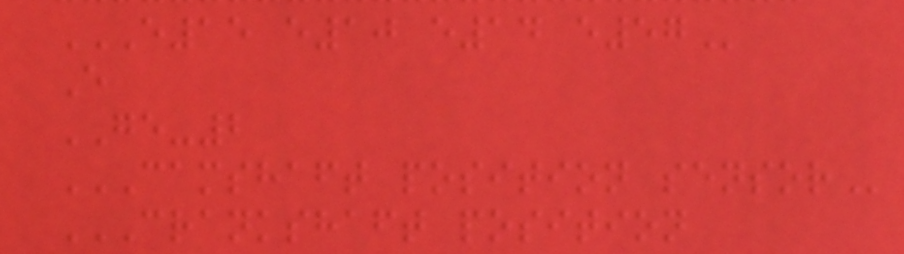E15 E10 E14 E57
E
GE-2
CAMSHAFT POSITION SENSOR
CRANKSHAFT POSITION
